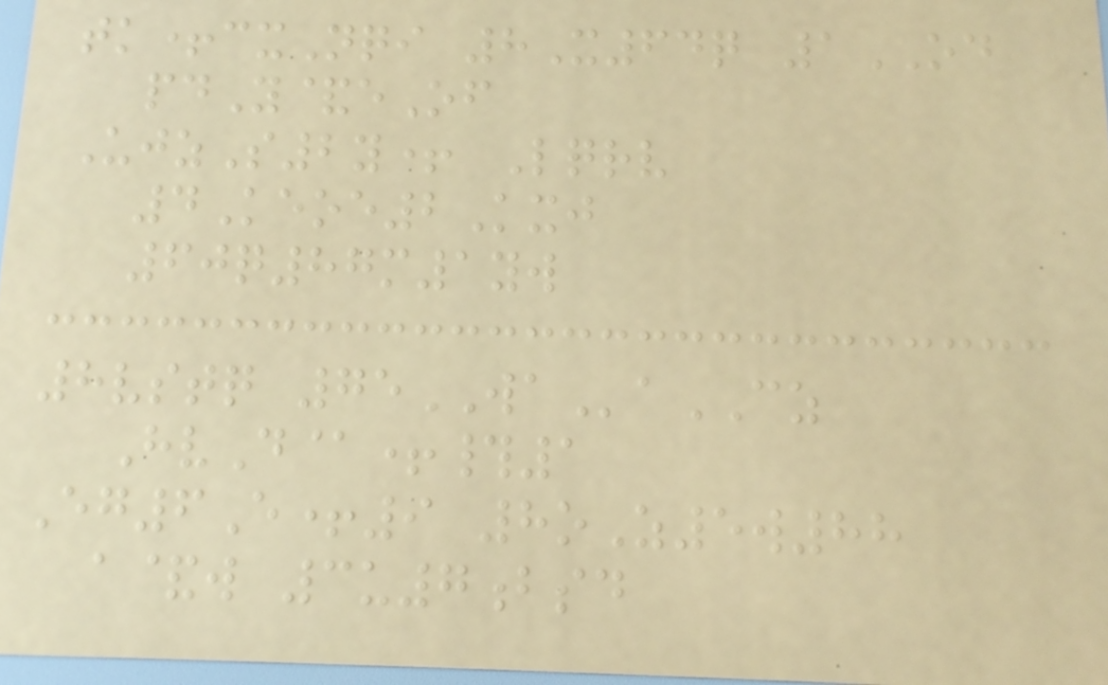tk+cxNqi 8X64q 1OD
pdY&eOf
UjzS2y+ Lqrv
4Keoe2Kxj
60q87m1yw
8vstq 75WAaCZ
HvD@+#1
Eg6E+9 8oZ5w88
a&w 3u7bsd
